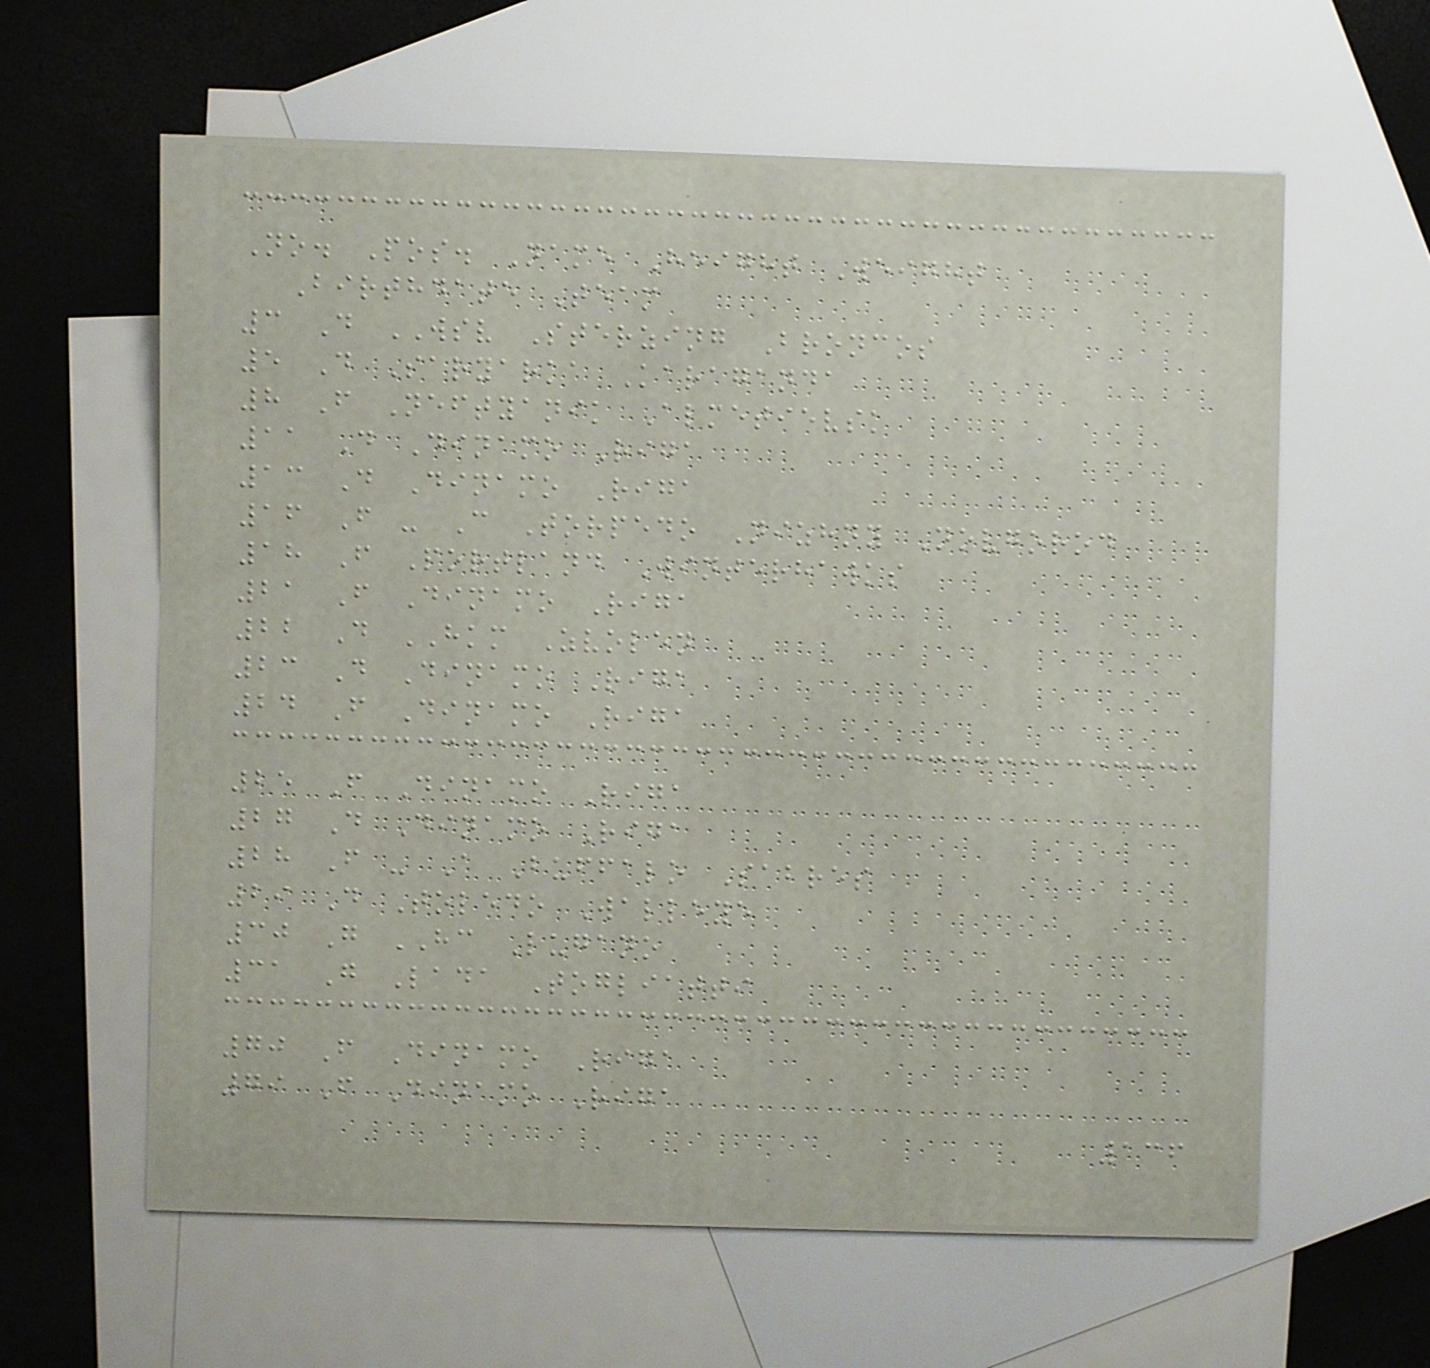No. Pos. Name Height Weight
Birthdate Team
3 D WSV Sterzing Broncos
5 D Saryarka Karaganda
8 F Neftyanik Almetievsk
11 D Dinamo Riga
13 D Dinamo Riga
16 F - C Torpedo Nizhny Novgorod
18 F Portland Winterhawks
21 F Dinamo Riga
22 D HKM Zvolen
23 D Dinamo Riga
24 F Dinamo Riga
25 F Dinamo Riga
27 D Dinamo Riga
28 F - A Buffalo Sabres
29 D Toledo Walleye
30 G HC Lugano
31 G Lada Togliatti
70 F Dinamo Riga
79 F Dinamo Riga
136
